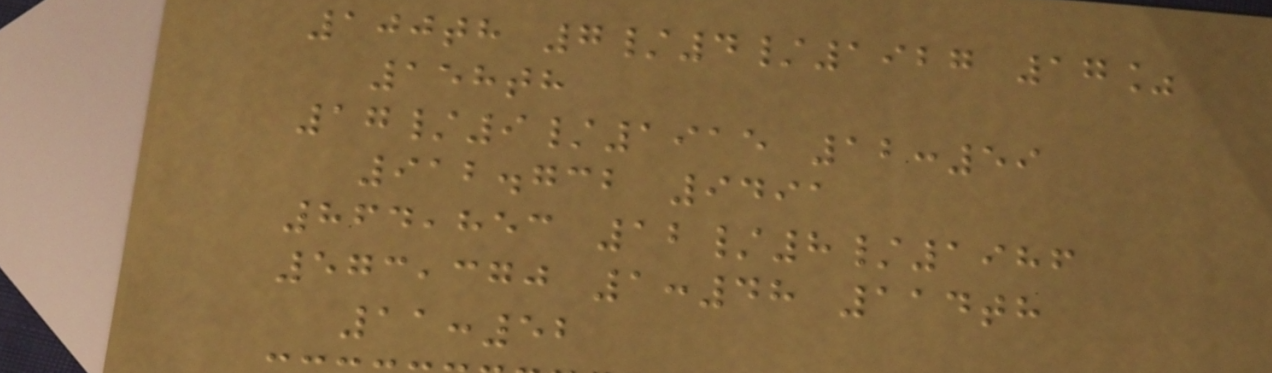100th 7/4/1927 17%
158th
17/9/1915 12:59
912.732 9491
864,853 12/8/1986
573,370 1:48 114th
11:52
